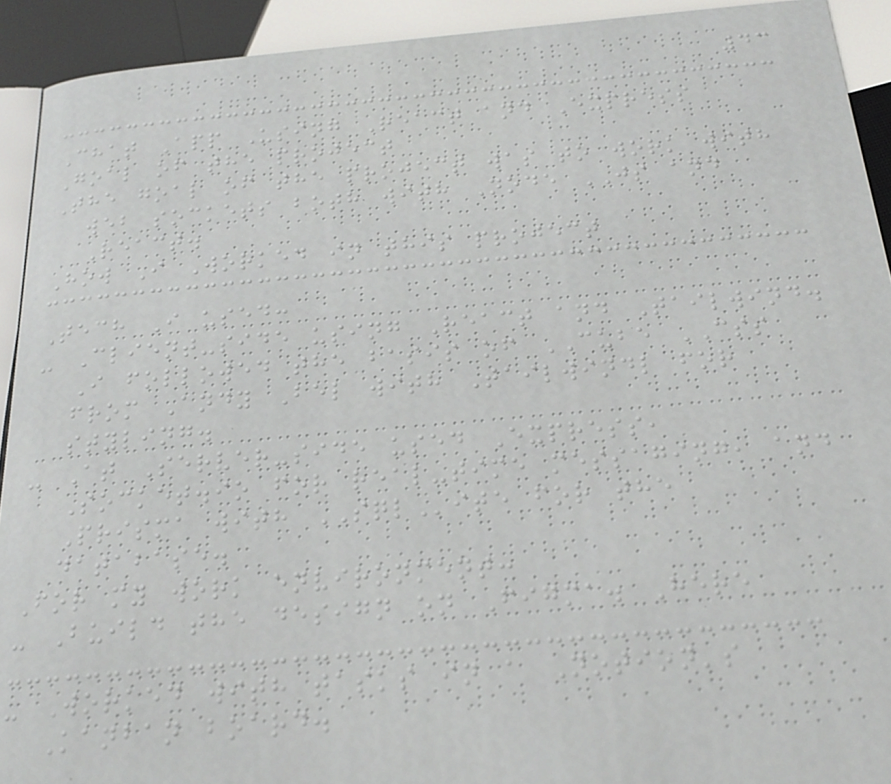43
Chat App Using React and Express
Goal of the project
The goal of the project was to work with
web sockets both with Node JS and
React.
How I Worked in this project
Tech I used:
- Client-side using React and Tailwind.
I followed the basis of CUBE CSS
from Andy Bel with Tailwindl for
styling.
- At Server-side used Express,
Socket.io for real-time messaging, and
Prisma with SQLite for the
database.
For my work environment:
- Build the design on Figma. Here
- Worked with tasks in a Notion's
Kanban board.
